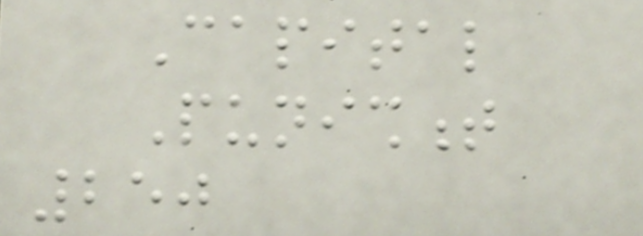Capital
Punishment
250
